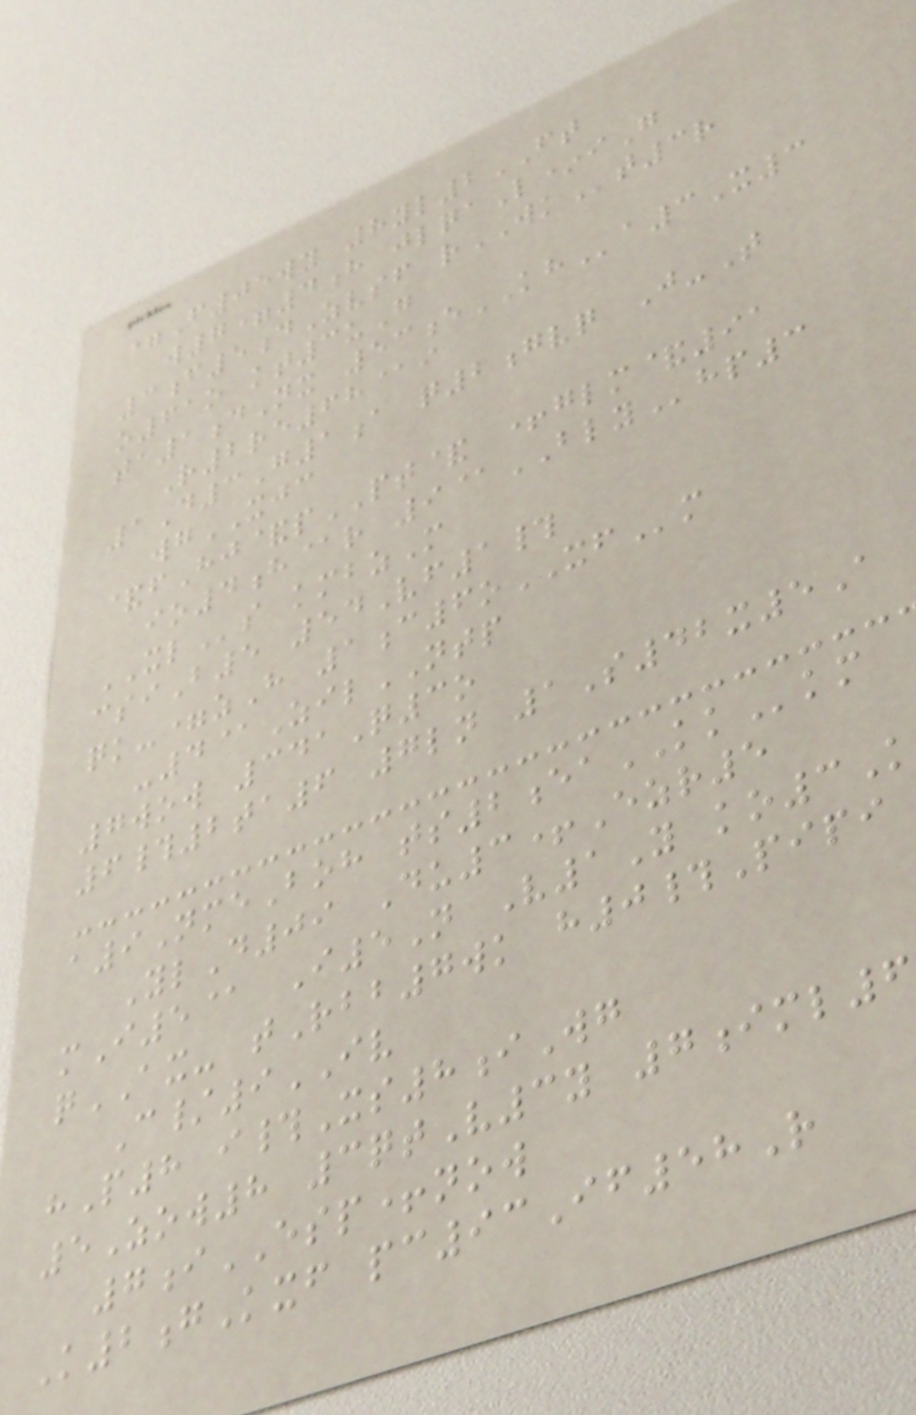=F05wy 8yl2FT
w7=4h jlqaL*iG
3f5dZvsf rWKt3r
o61o kt3uG
ta1dNx 53eKHa3X3
R2re68@i
1D3G1a q2gvq J-T
wgXJC
&fHj&pPT& +glm&91
io4h@r 9@BLYhp3
XLs kmbzM
csiB5 54Vf1#
qk-=zH 1c6oXFm
-4@ZilNTP
7wow 341Q3o
6#2ta6 7ln 1S42x5A
a9NmeBoh ts2eaKKkm
YlD09 Du3+Ezr5
mI5@ I5N V1Y ko3K
qAX- tRbb7wk h0#Pipi
C/9IV
hP8 i#Xs8iWg
5Zow8 3qtV3y 7iml6
7iESP+now
K2gKxf pc93If58R
